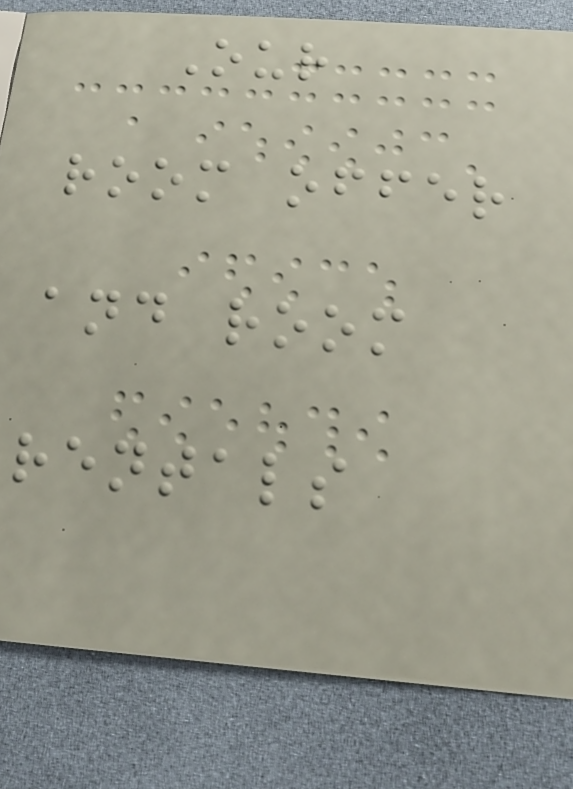Our
room offer
and room
rentals
